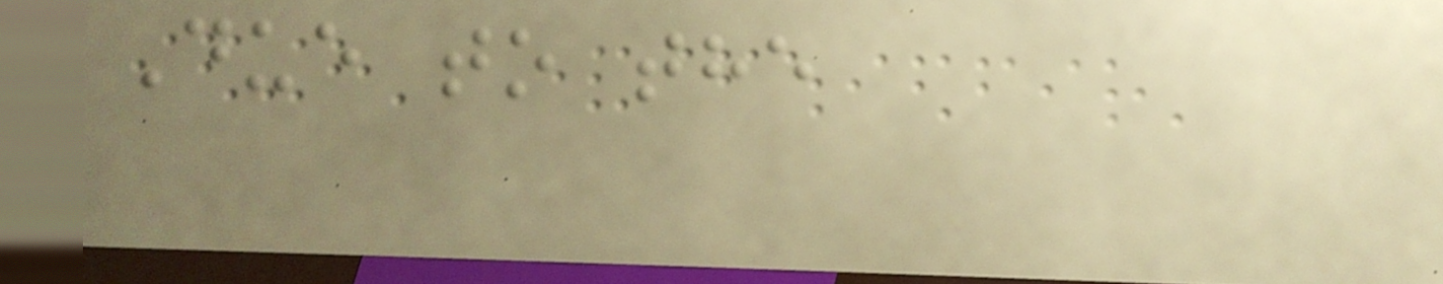Due to the
